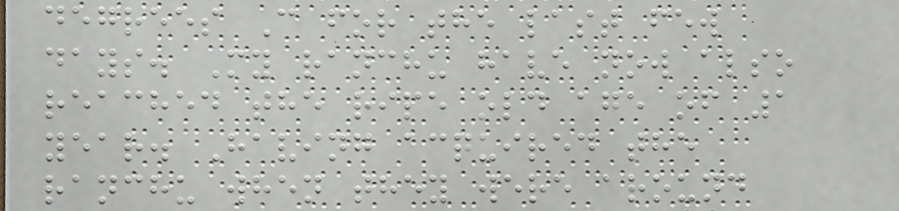degrees C for the last few
days. My ranchu have now also
reached the ripe old age of 1
year. Having acquired the
ranchu when they were around
